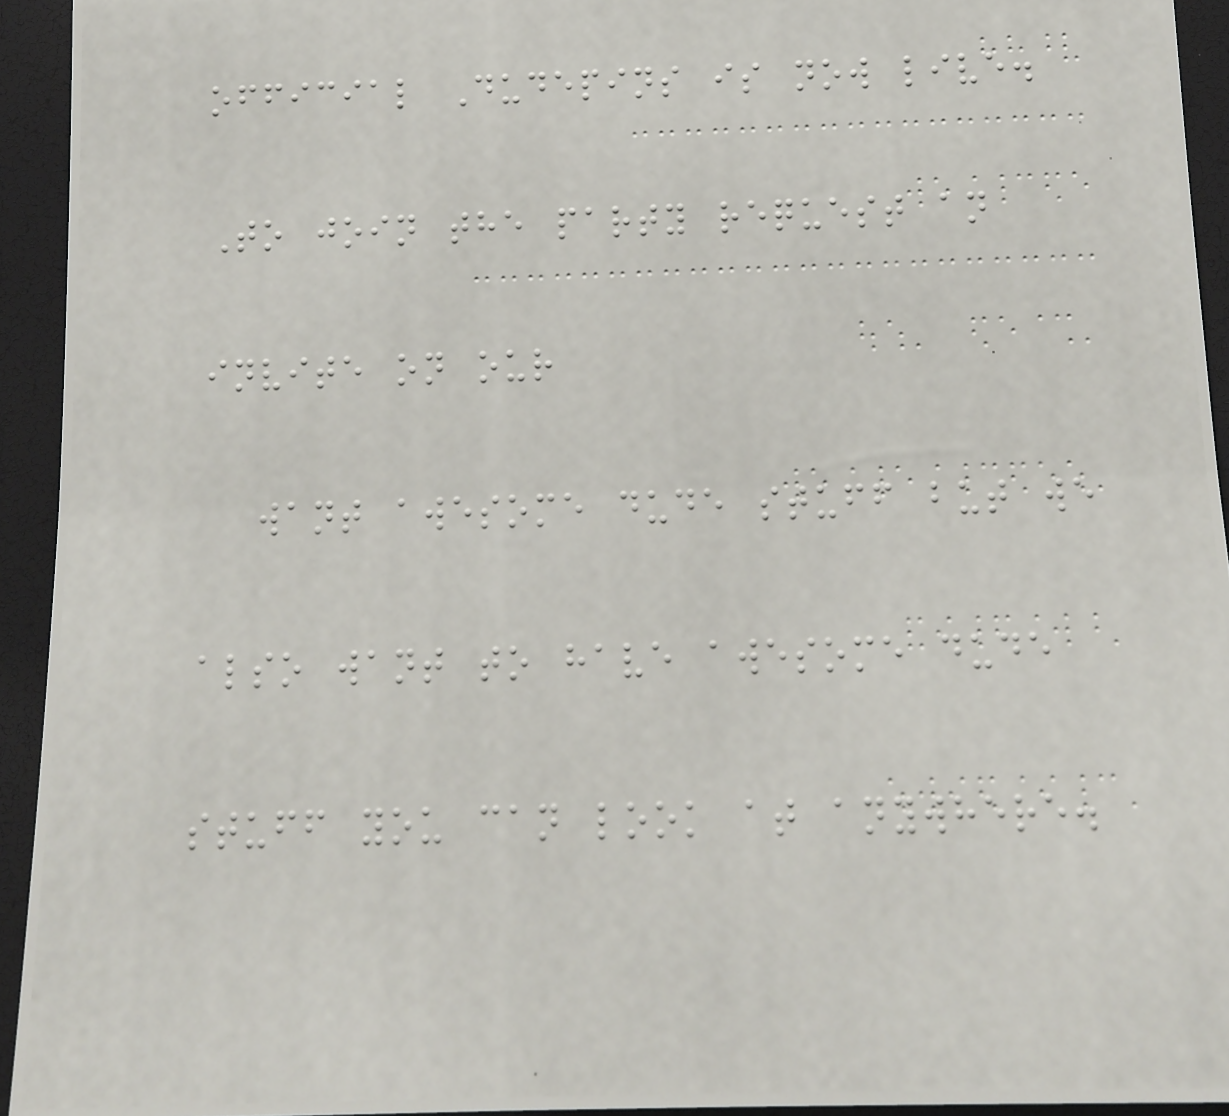official Dudepins is now live.
To join the party request an
invite on our
want awesome dude stuff but we
also want to have awesome dude
stuff you can look at anywhere.
